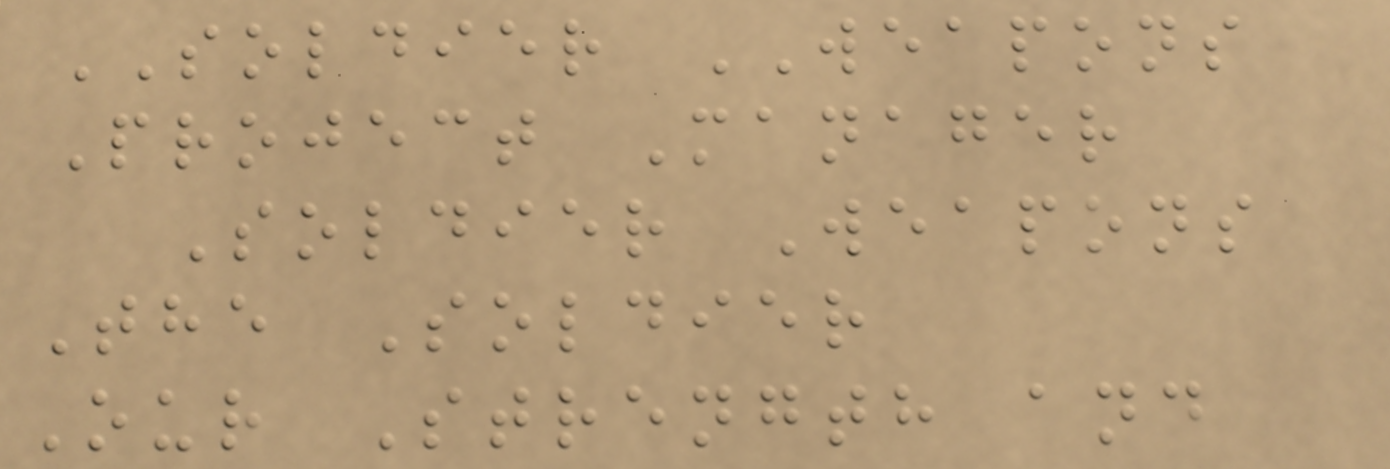SOLDIER WEAPONS
Project Manager
Soldier Weapons
The Soldier
Our Strength and
